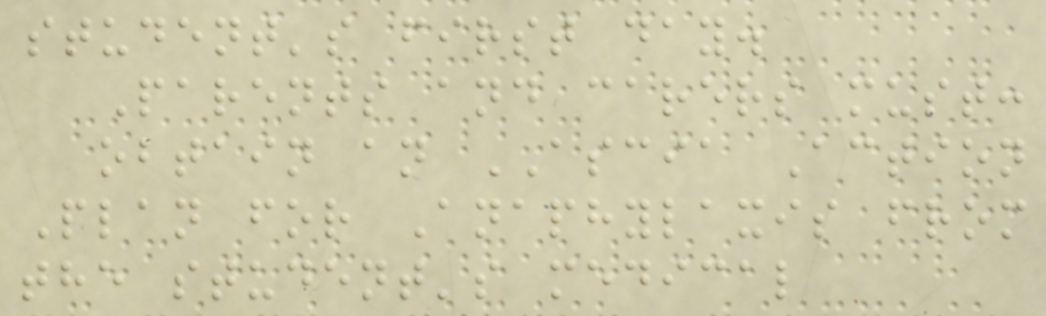student's first day.
Parents and carers must:
obtain an ASCIA Action
Plan for Anaphylaxis from
the student's medical
